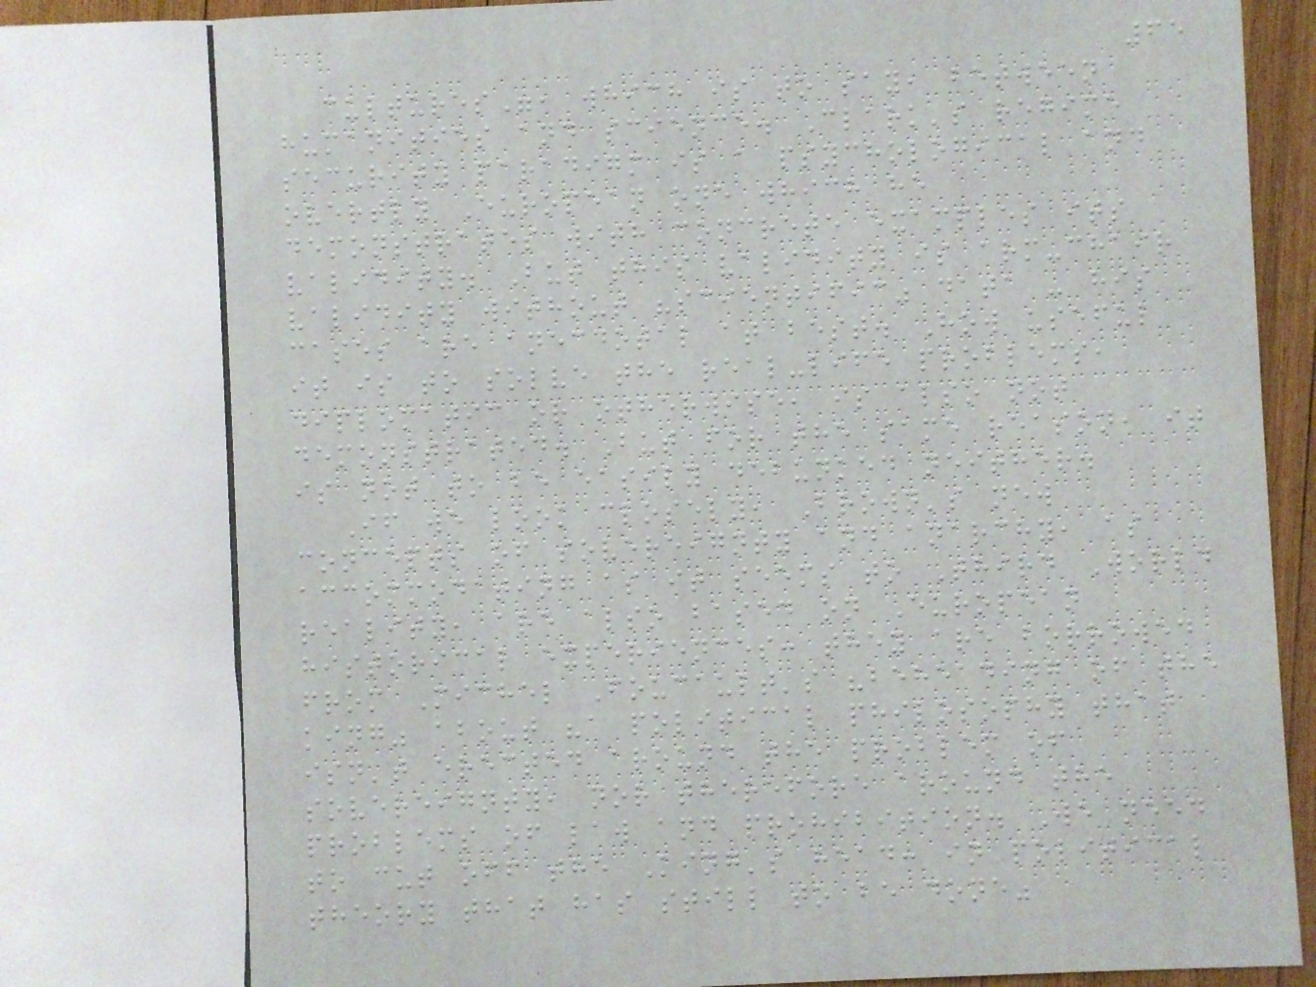65
cultures", which is to say, between
humanities and science. Clark's regime
security paradigm is a psychological and
overtly European one which he
demonstrates with concrete examples its
validity. But this validity is arm-chair
validity without "scientific" data - his
cases are anecdotal at best. How useful
it is to solve the real-life problems,
diplomatic or otherwise, is also not
demonstrated. But for the same reason, it
is not to be easily debunked neither.
If we look closely, Brown's new
concepts of sovereignty and anarchy, as
accommodating as it seems to Third World
reality, are also based on European
historical experiences: they are borrowed
from Michel Foucault's "beheading of the
king" about "a political philosophy that
isn't erected around the problem of
sovereignty, nor therefore around the
problems of law and prohibition. We need
to cut off the King's head: in political
theory that has still to be done"
